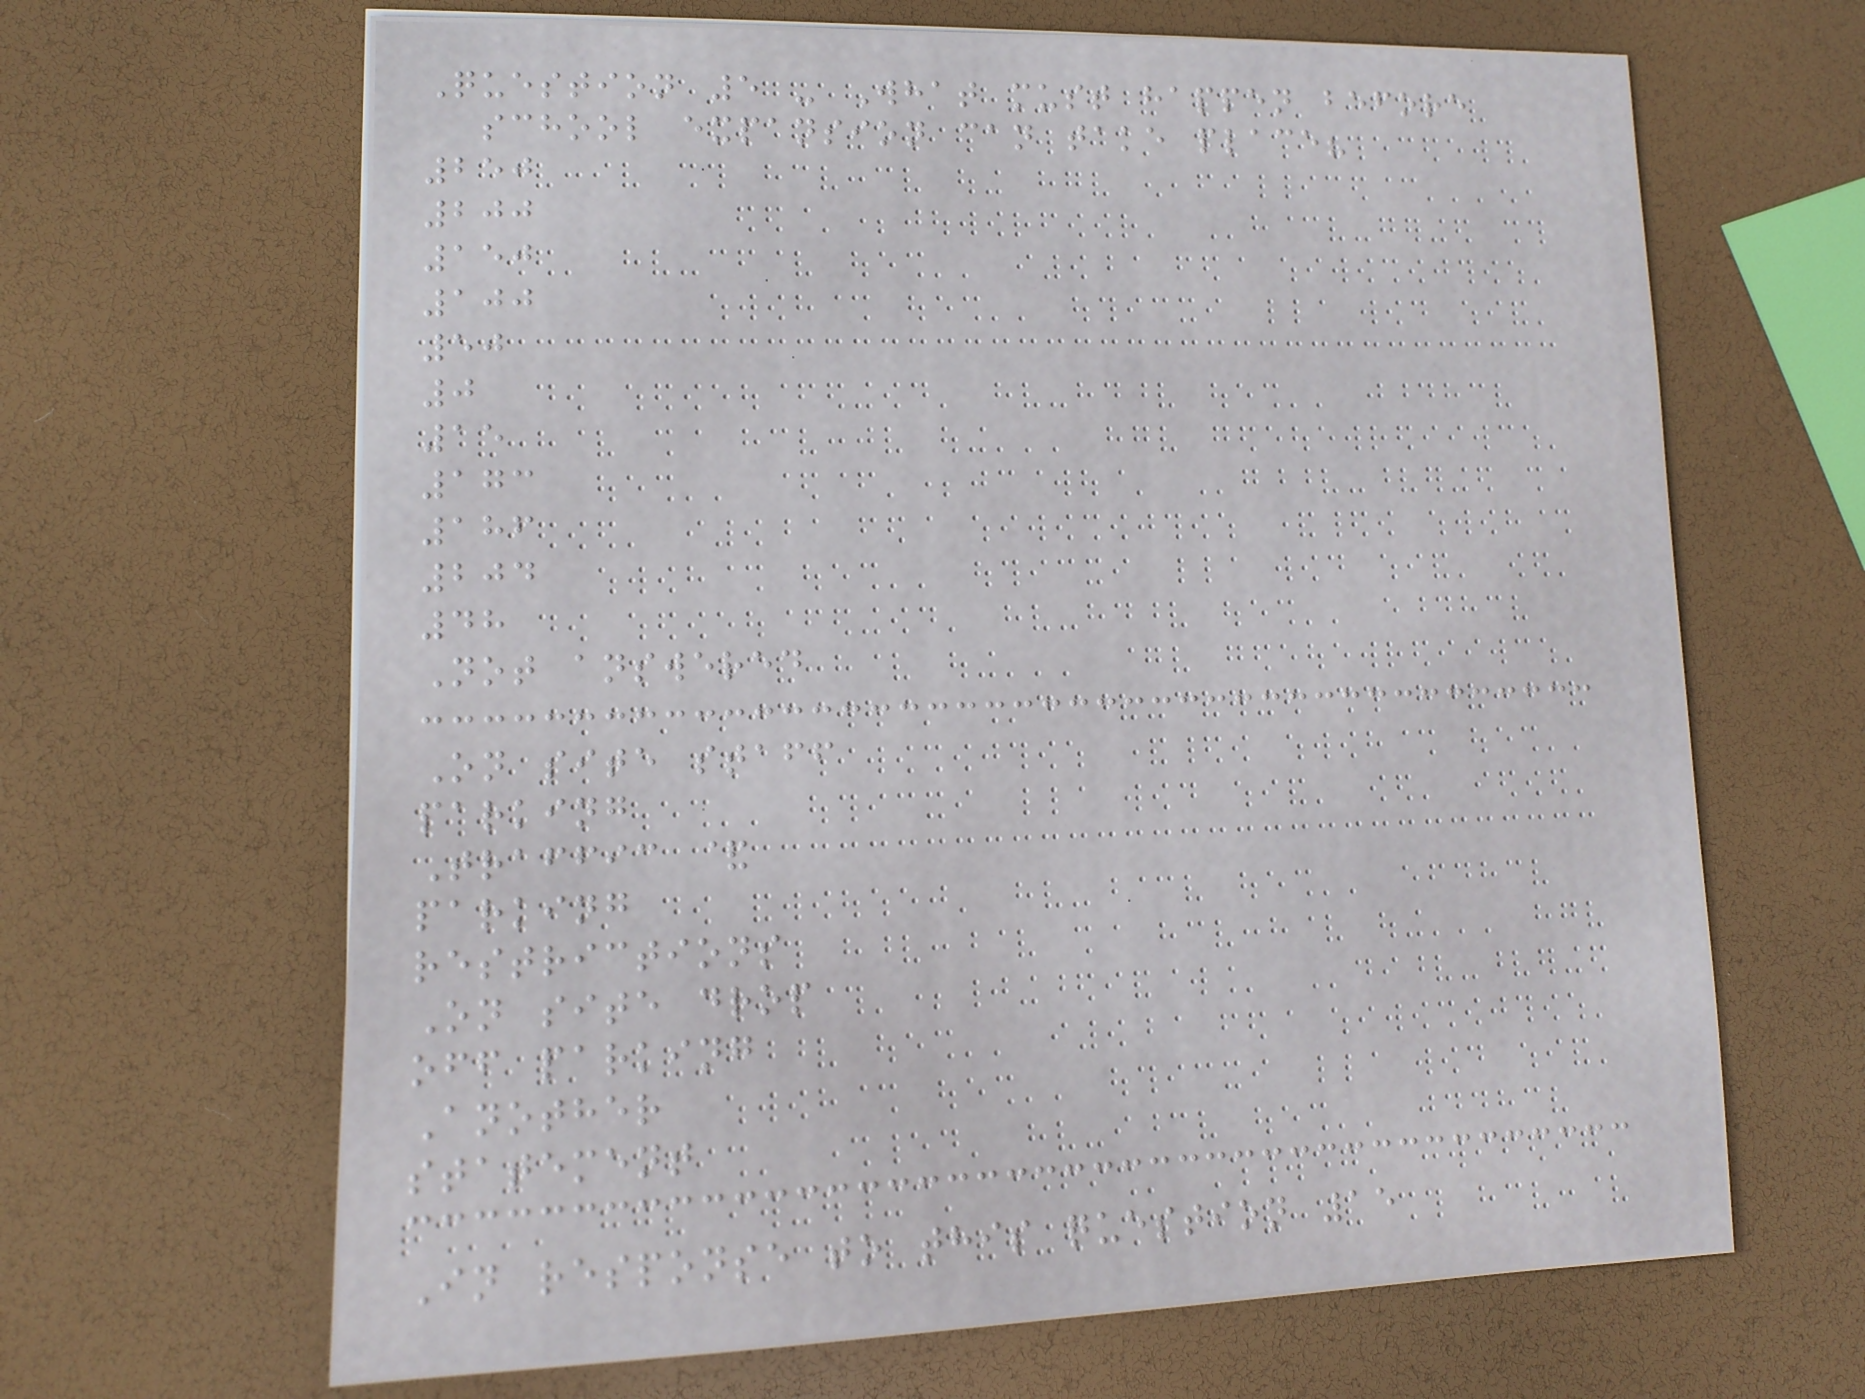Question 5 - What must happen before
school expansion can take place?
250
200
150
100
50
0
15
173
186
204
48
Not answered
On site staff
parking
Traffic &
parking
restrictions
On site drop
off parking
Another
statement
In response to this question 15
